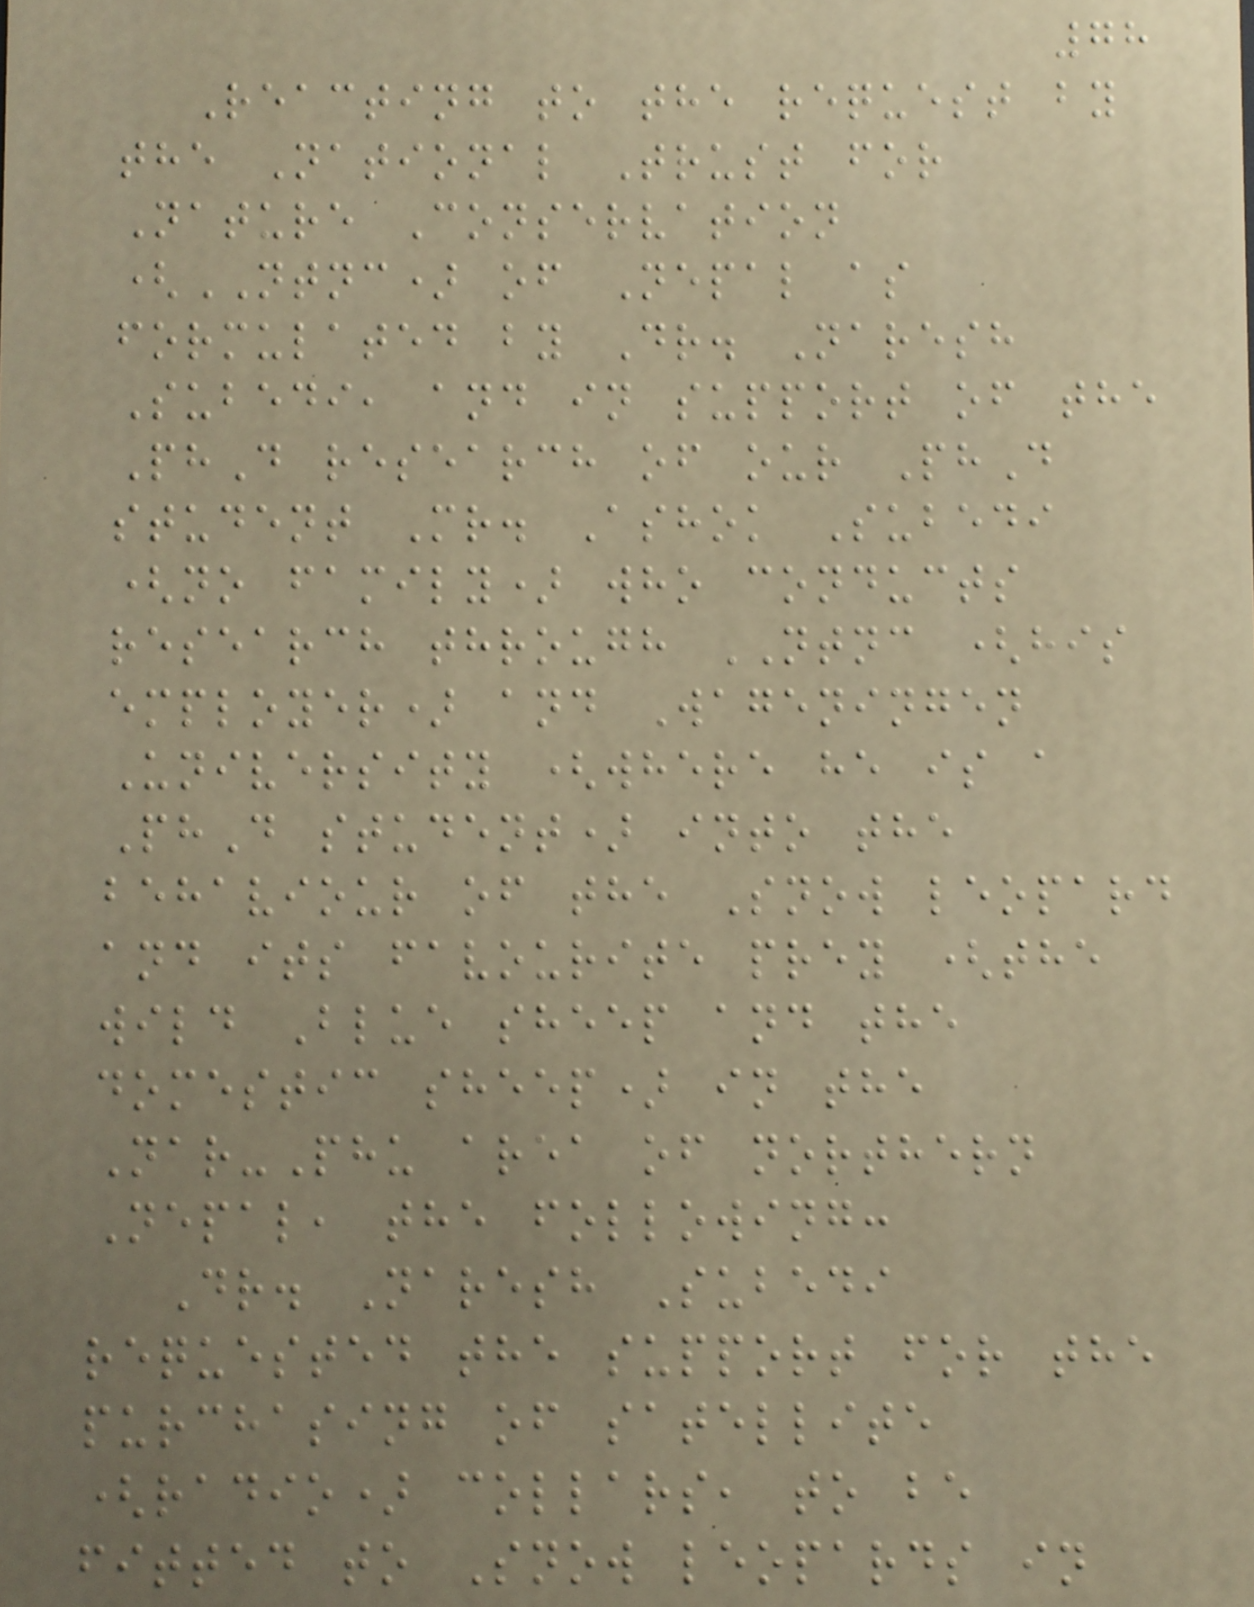78
Reacting to the request by
the National Trust for
Nature Conservation
(NTNC) of Nepal as
formulated by Dr. Naresh
Subedi, and in support of the
PhD research of our PhD
student Mr. Ashok Subedi
(no family) who conducts
research through NTNC (his
employer) and Wageningen
University (where he is a
PhD student) into the
behaviour of the Snow leopard
and its favourite prey (the
wild Blue sheep and the
domestic sheep) in the
Nar-Phu area of northern
Nepal, the following:
Dr. Naresh Subedi
requested the support for the
purchasing of satellite
(radio) collars, to be
fitted to Snow leopards in
